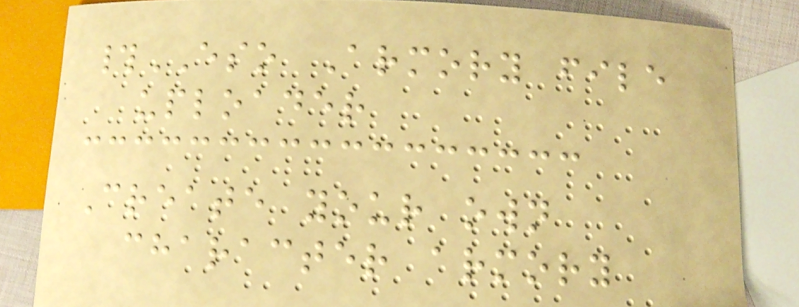#ESO Armory file
uploader
Create your own
character armory
